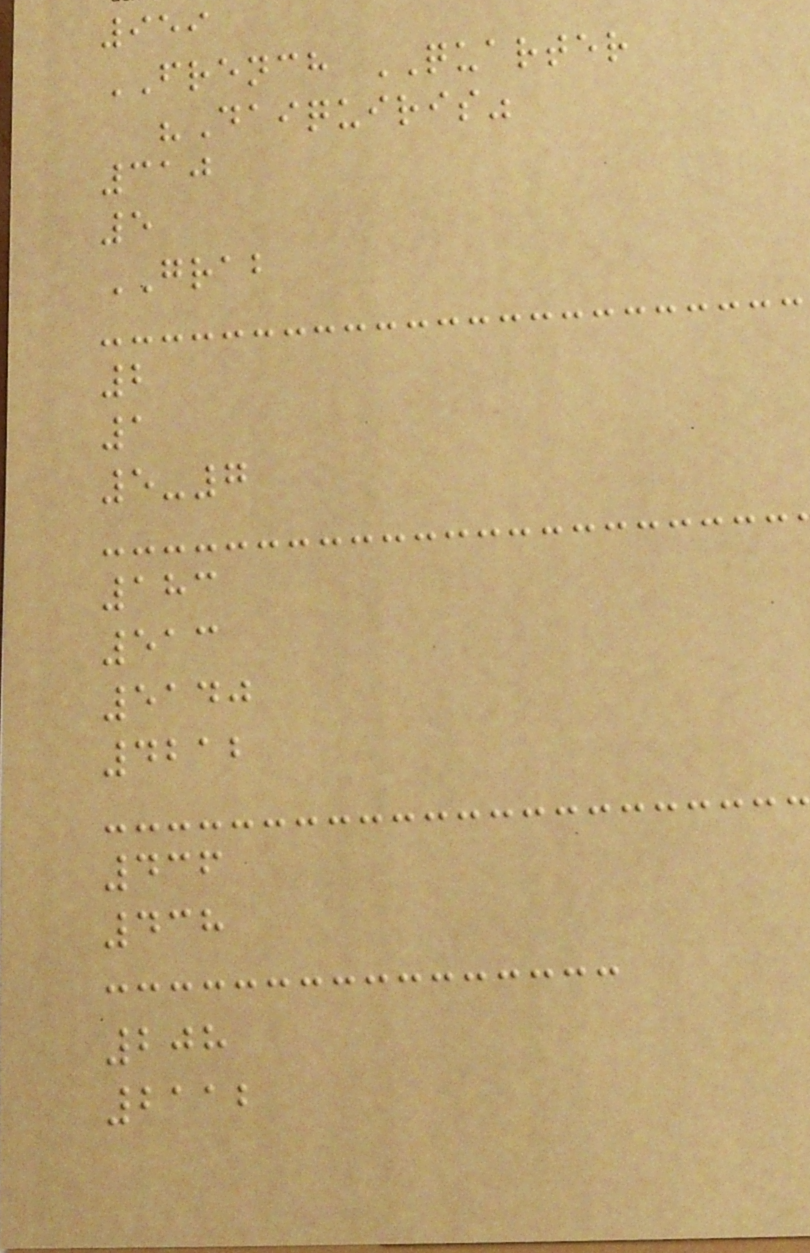959
FRENCH QUARTER
"Daiquiris"
310
5
GRAB
2
1
5-7
183
513
5140
4212
436
438
208
2112
